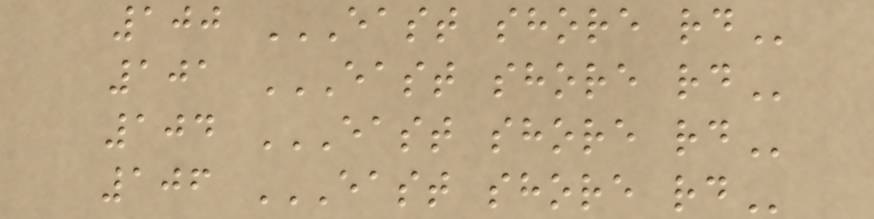100 EAST SHORE RD
101 EAST SHORE RD
104 EAST SHORE RD
106 EAST SHORE RD
